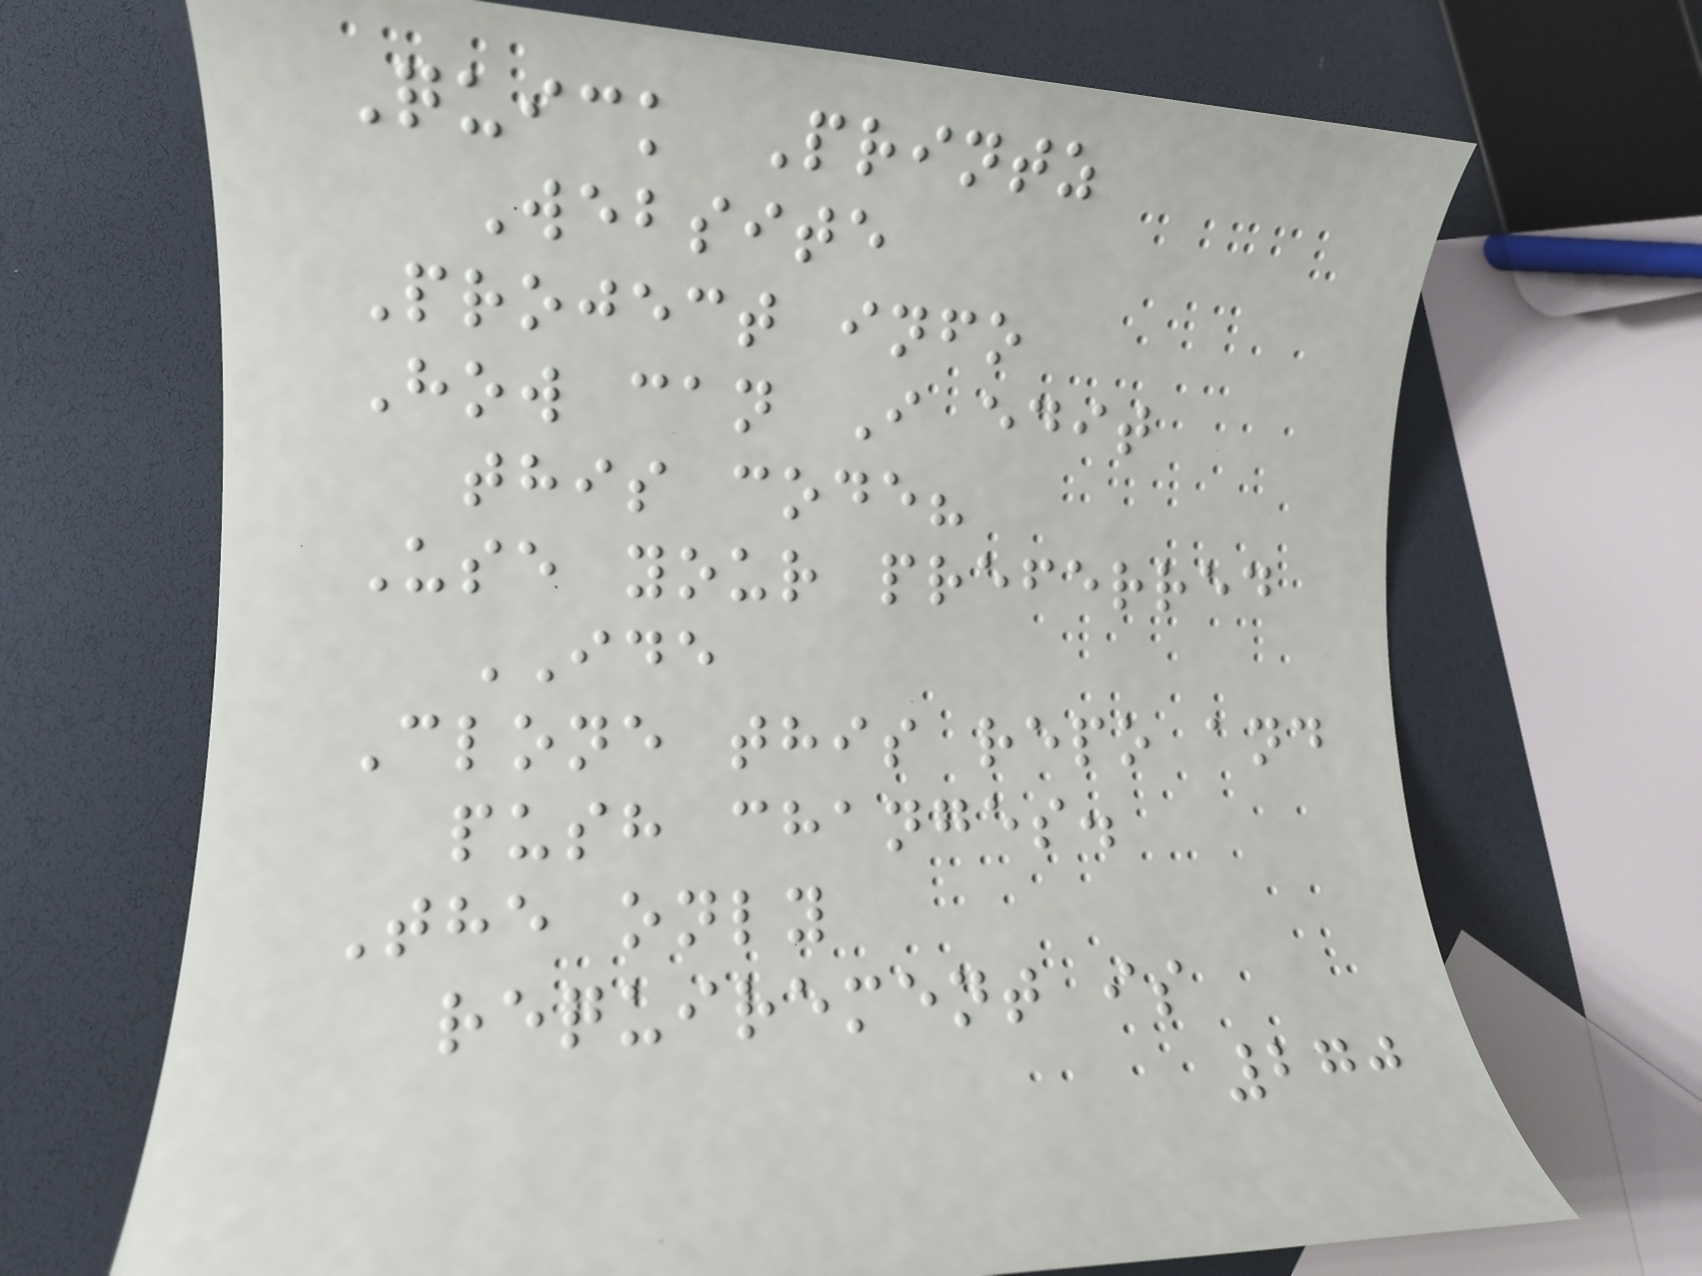Quick Printz
Website
Project info
How can I edit
this code?
Use your preferred
IDE
Clone this repo and
push changes.
The only
requirement is
270
